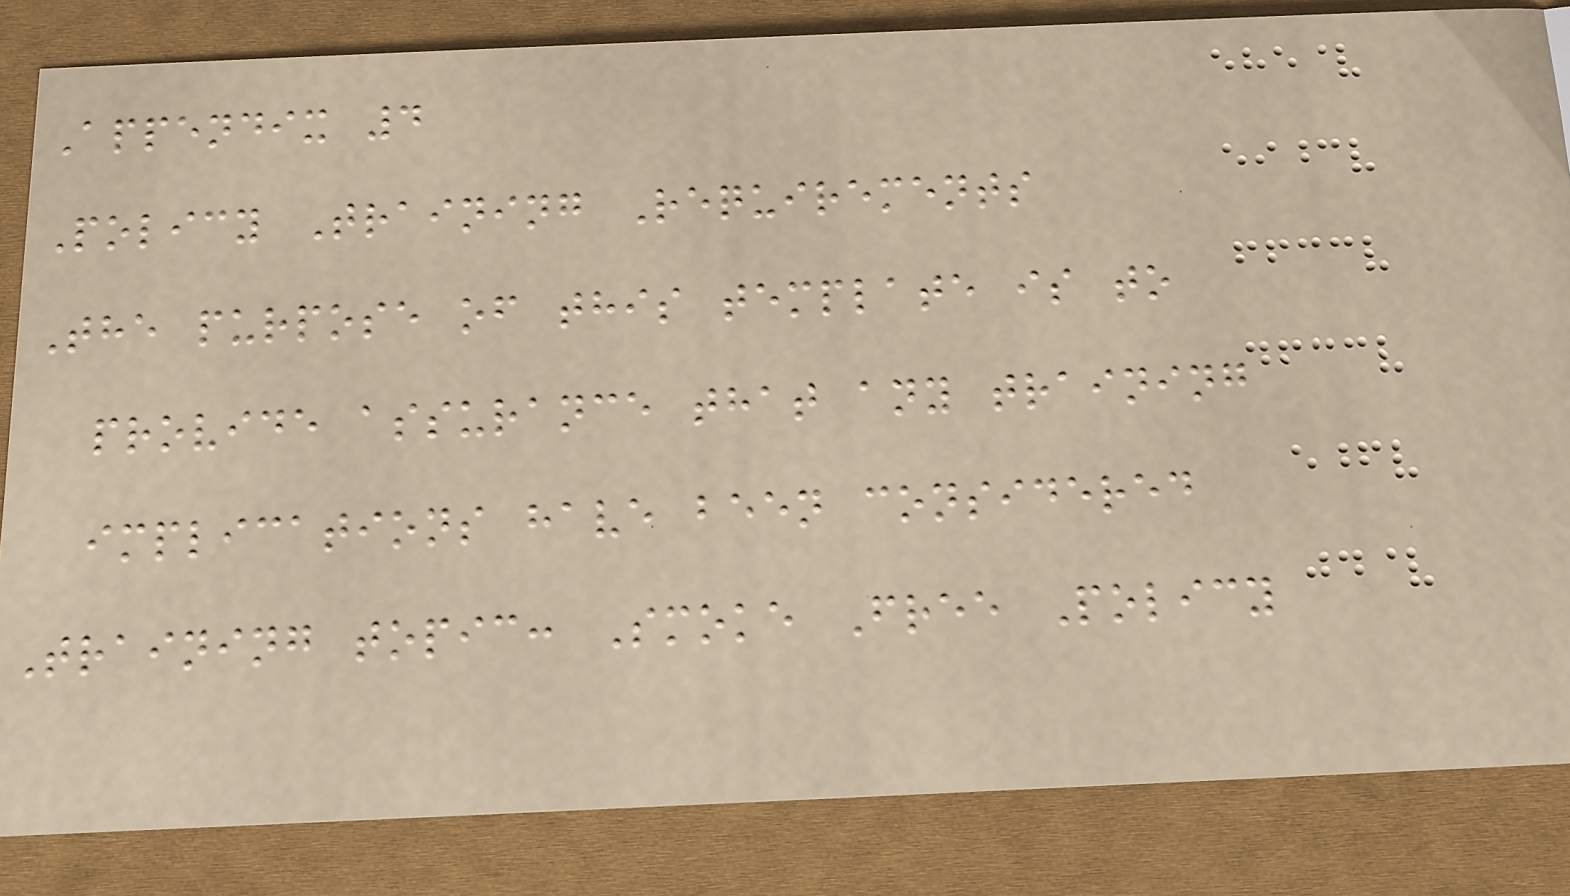Appendix 4
Policy Training Requirements
The purpose of this template is to
provide assurance that any training
implications have been considered
Training topic: Smoke Free Policy
